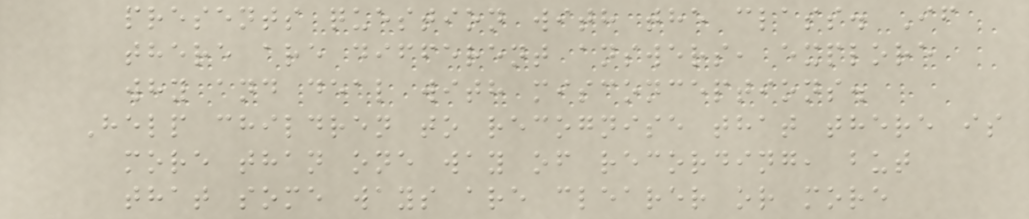presents question with the class. If
there are different answers, explore
why and deal with misconceptions.
Help children to recognise that there is
more than one way of recording, but
that some ways are clearer or more
